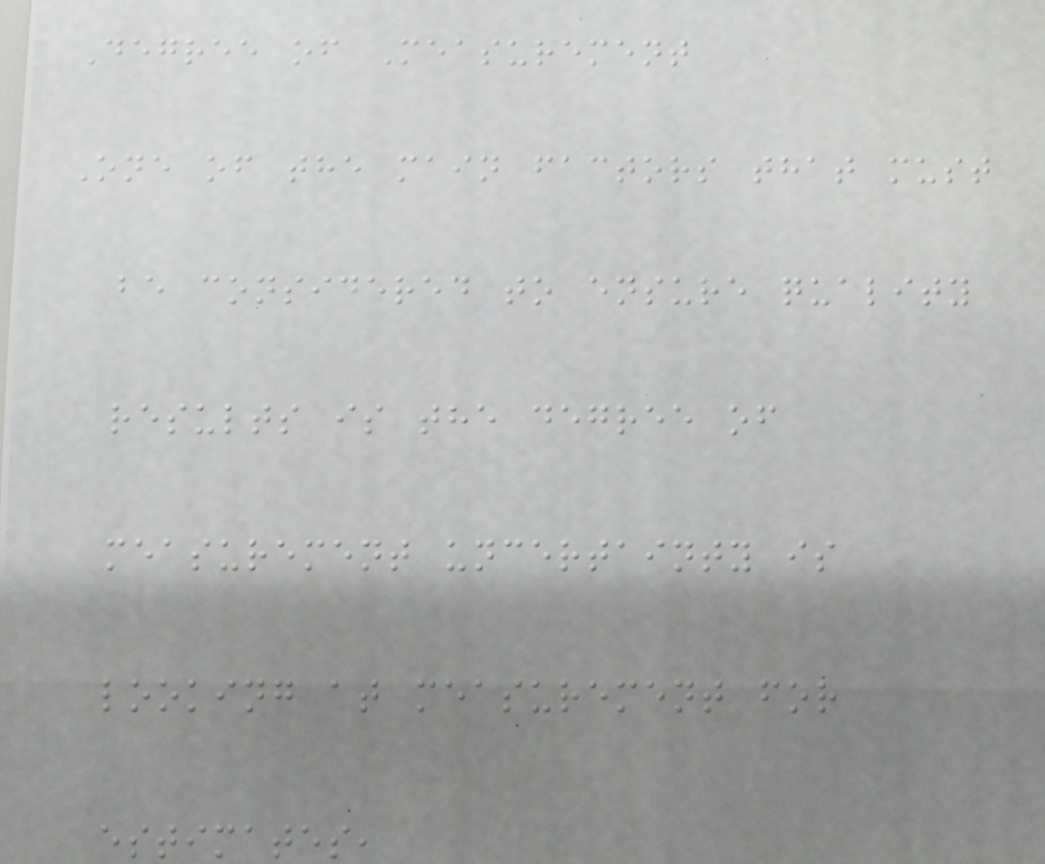Degree of Measurement
One of the main factors that must
be considered to ensure quality
results is the degree of
measurement uncertainty is
looking at measurement for
estimates,
